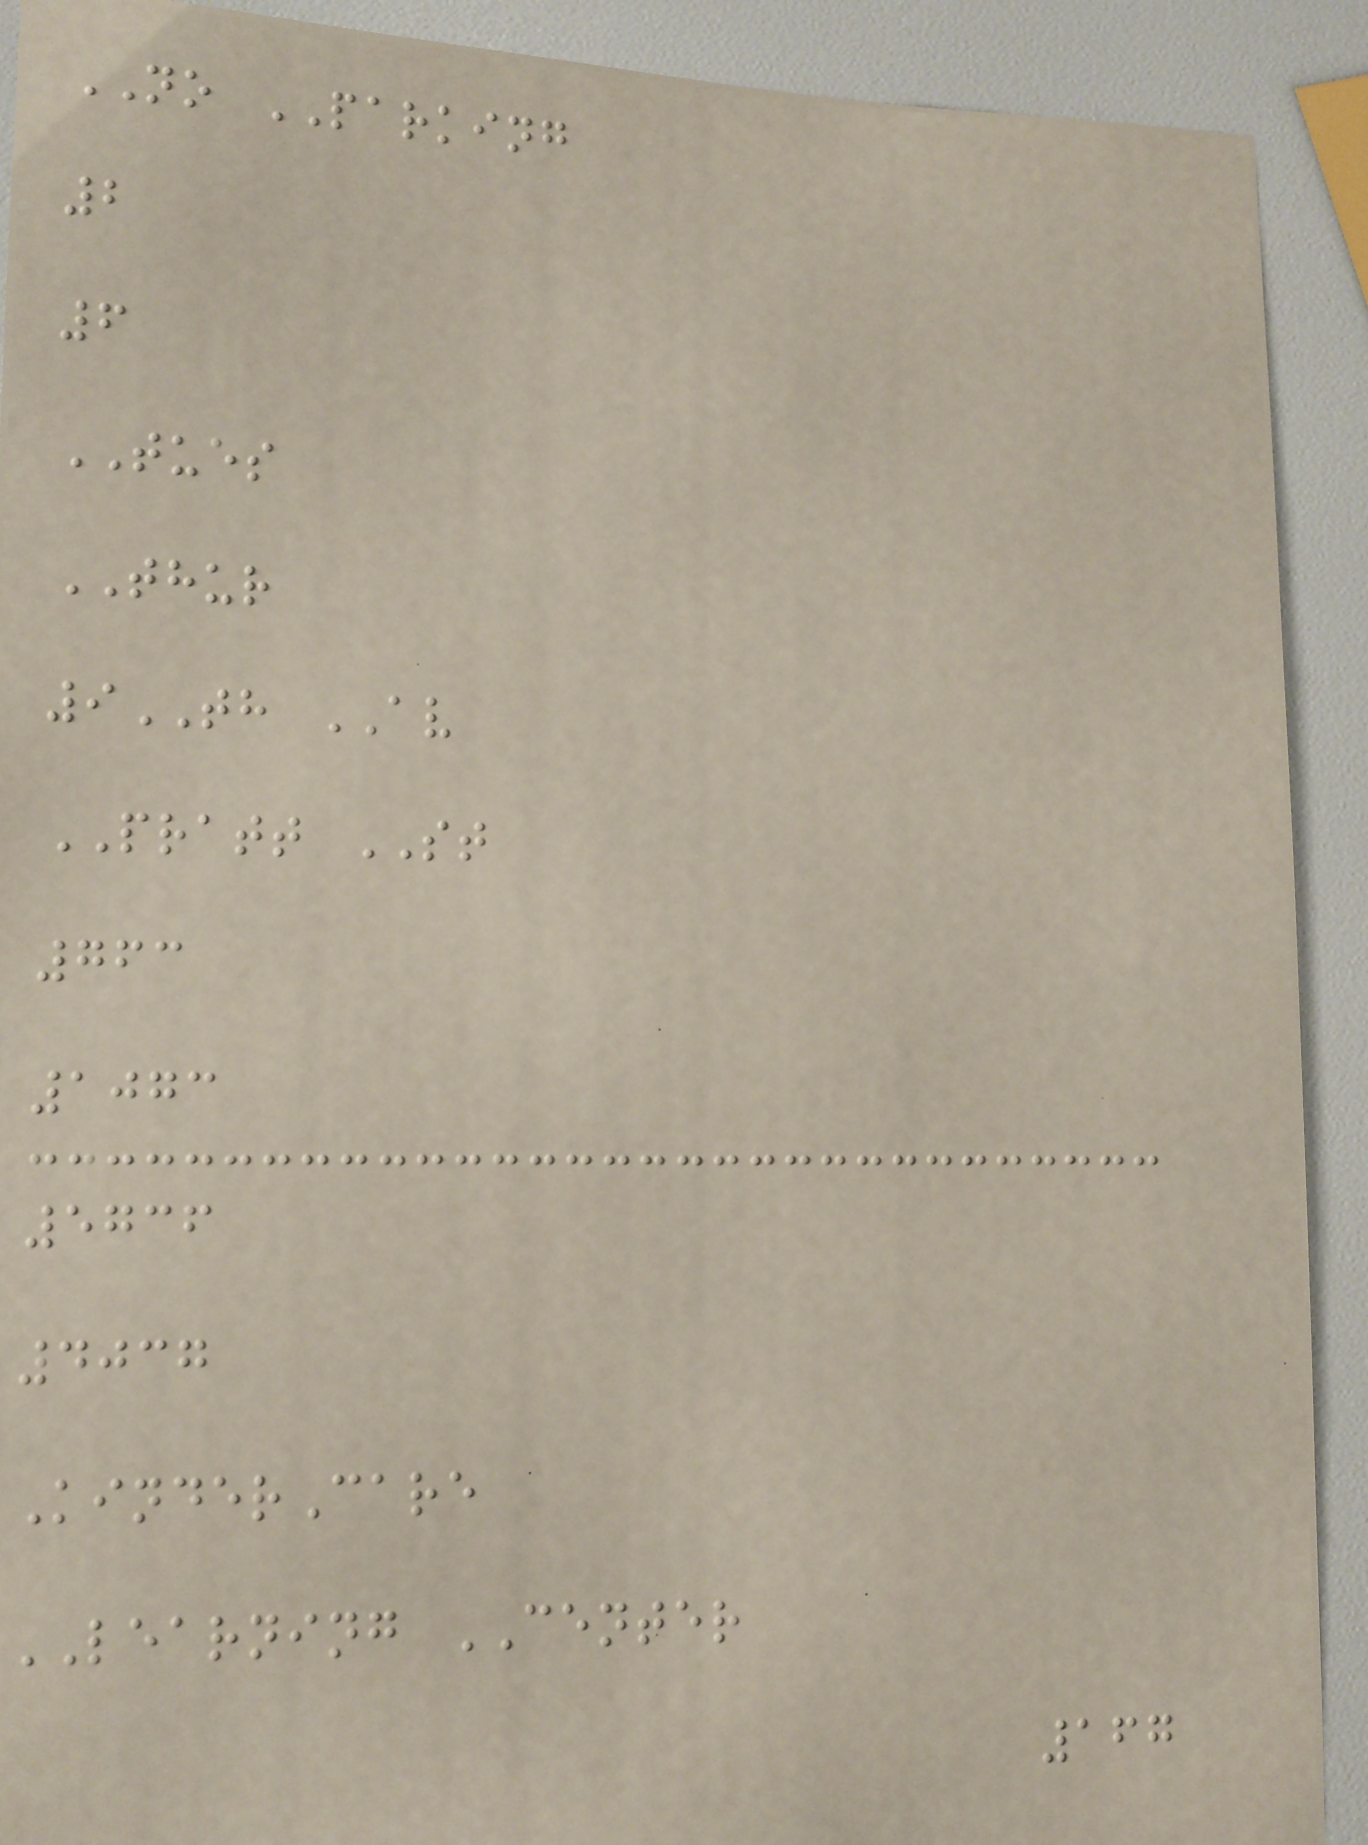NO PARKING
2
6
TUES
THUR
9TH AV
PRATT ST
763
1073
5736
4037
KinderCare
LEARNING CENTER
167
